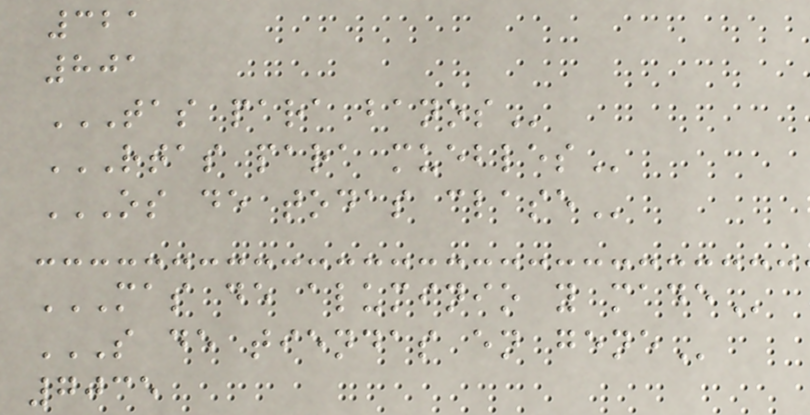321
801
TAS PARA BANOS
RTAS PARA MUEBLES
OS DE TODAS CLASE
MAS DE ALUMINIO Y MADE
S DE TIENDAS EN GENE
7035
